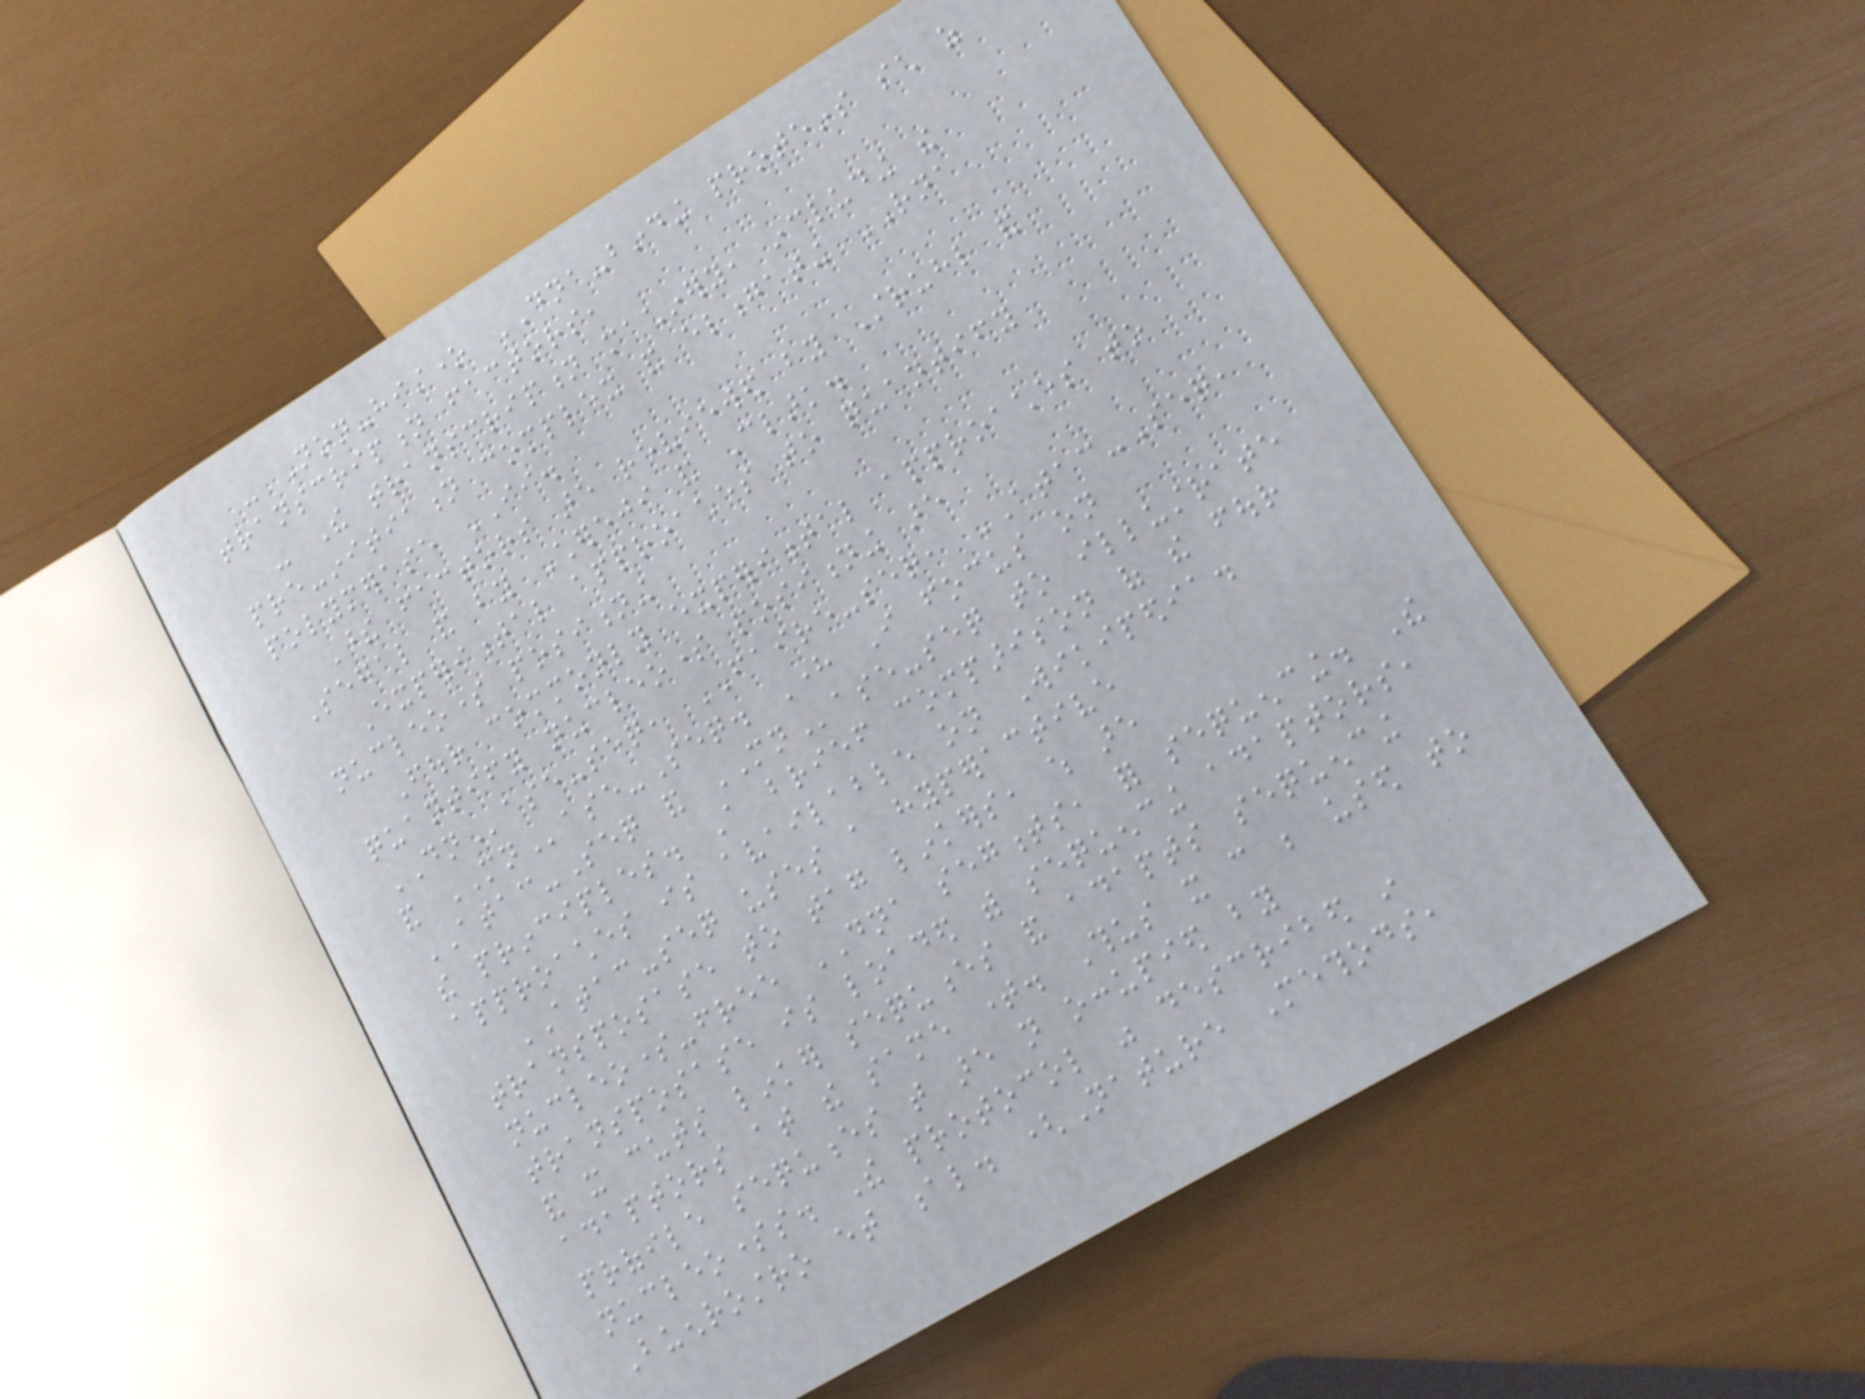- Non-histone DNA-binding proteins such as
transcription factors,
- The transcription machinery, including the
pre-initiation complex and elongating RNA
polymerase II.
These factors are reviewed by Struhl and
Segal and by Chereji and Clark.
Experimental approaches to quantify
nucleosome positioning
Four commonly experimental approaches to
quantify nucleosome positioning are
DNase-seq, FAIRE-seq, ATAC-Seq,
and MNase-Seq. Here I focus on
ATAC-Seq and MNase-seq to illustrate
the principles. A brief comparison of the four
approaches is available on Wikipedia.
ATAC-seq uses a hyperactive
transposase to tag linkers, which are
nucleosome-free DNA segments, for sequencing. The
transposase is loaded with sequencing adaptors,
and it cuts linker sequences and adapts sequencing
adaptors at the same time. Thus it can be used to
profile sequences that are not occupied by
nucleosomes. The protocol was described in
Buenrostro et al. (Nature Methods,
